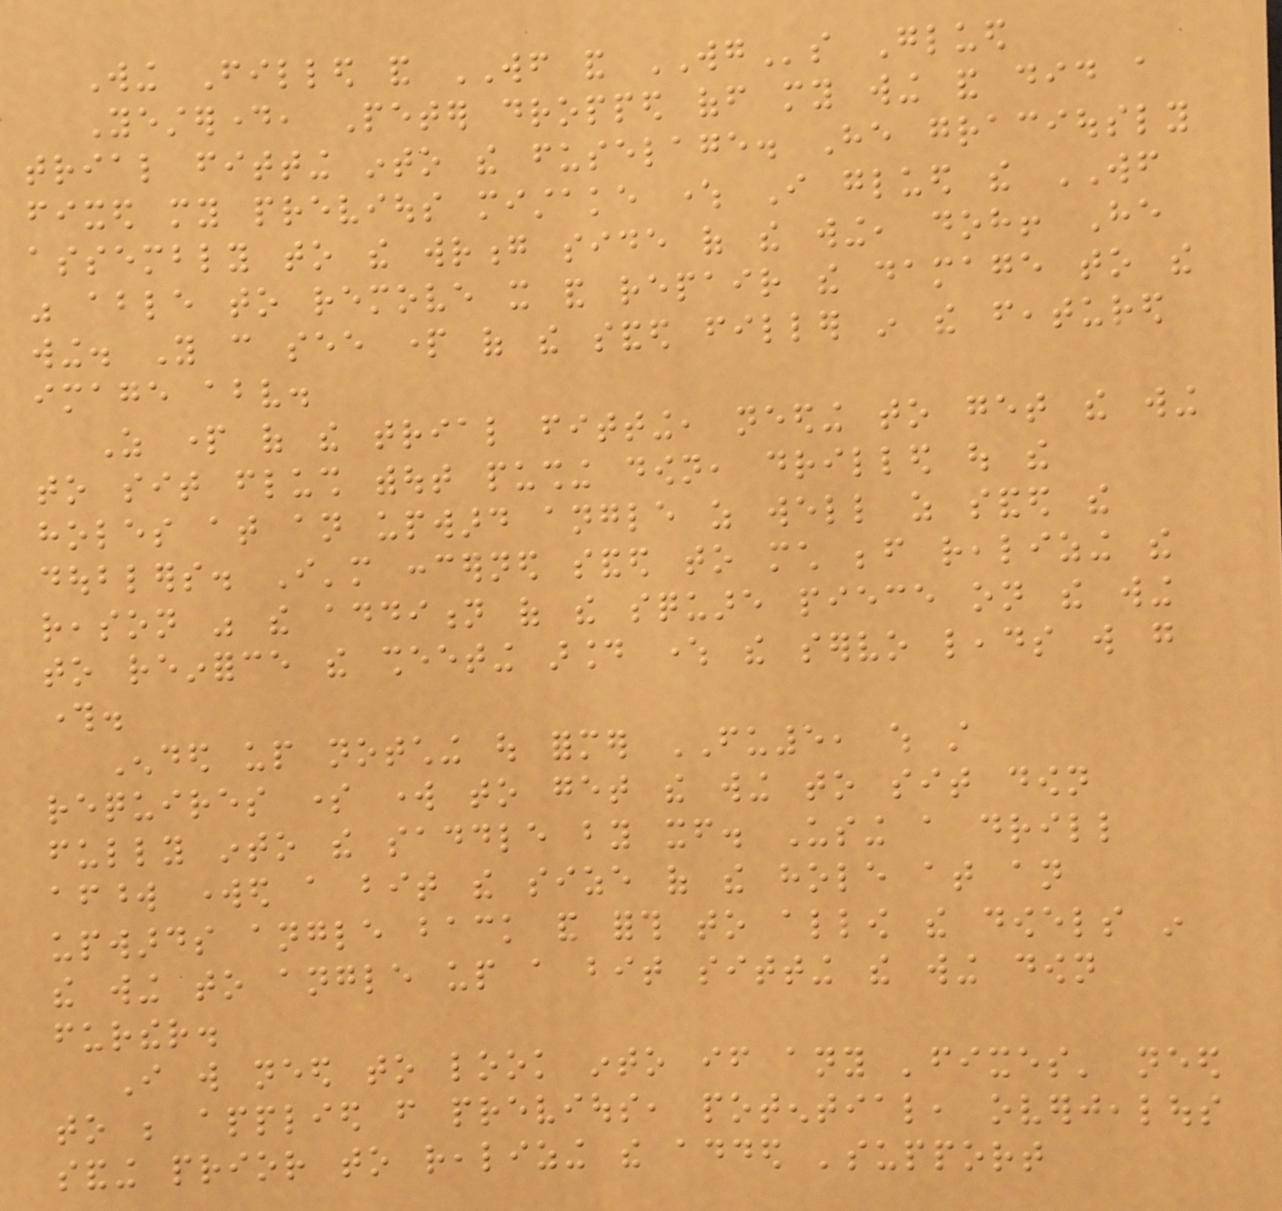Wing Filled and WF and WGs Glued
Yesterday, Peter dropped off my wing and did a
trial fitting into the fuselage. He graciously
fixed my previous mistake where I glued the WF
assembly to the wrong side of the wing, doh! He
was able to remove it and repair the damage to the
wing. You can see part of the sanded filler in the featured
image above.
As part of the trial fitting, needing to get the wing
to sit flush without pushing down, drilled out the
holes at an upward angle as well as sanded the
doublers. I'm concerned sanded to much before realizing the
reason was the addition of the square piece on the wing
to reinforce the sheeting around where the servo leads will go
through.
Ended up notching out former FU5, which still
requires some work to get the wing to sit down
fully into the saddle by itself. Using a drill
afterword worked a bit the size of the hole at an
upwards angle back and forth to allow the dowels in
the wing to angle up a bit sitting the wing down
further.
I will need to look into if any 'fixes' need
to be applied from previous, potential, overjealous
sanding prior to realizing the added 'support
